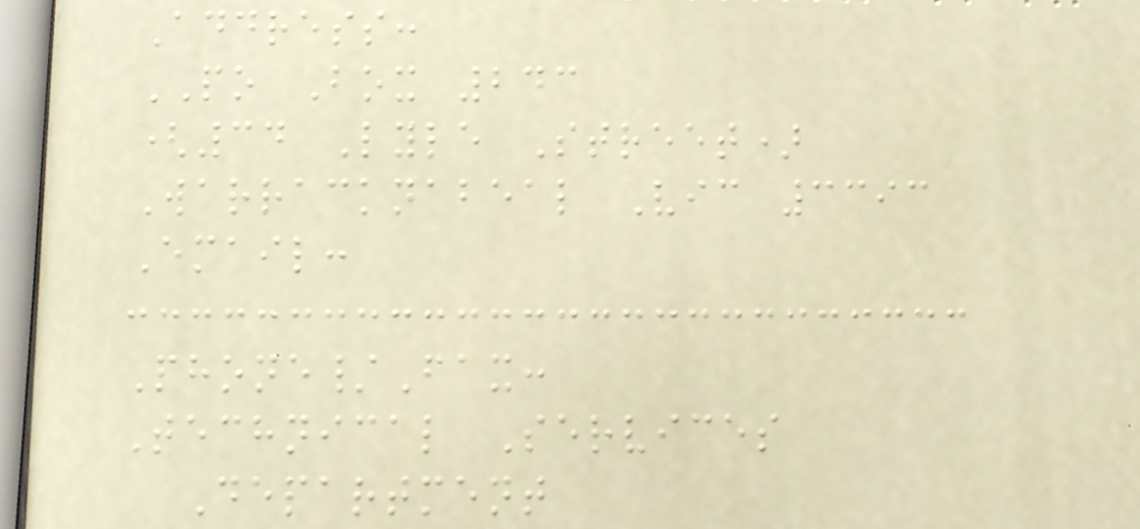Address:
PO Box 243
(34 Lyle Street)
Warracknabeal Vic 3393
Email:
Phone/Fax:
Technical Services
Department
